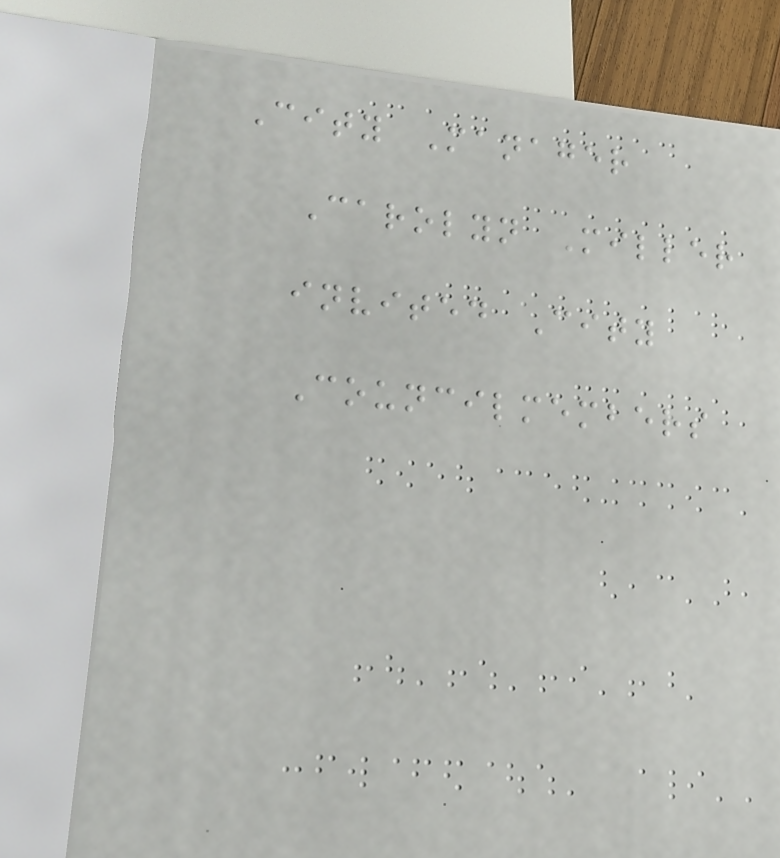City Manager
Carolyn Miller
invited City
Councilmembers
